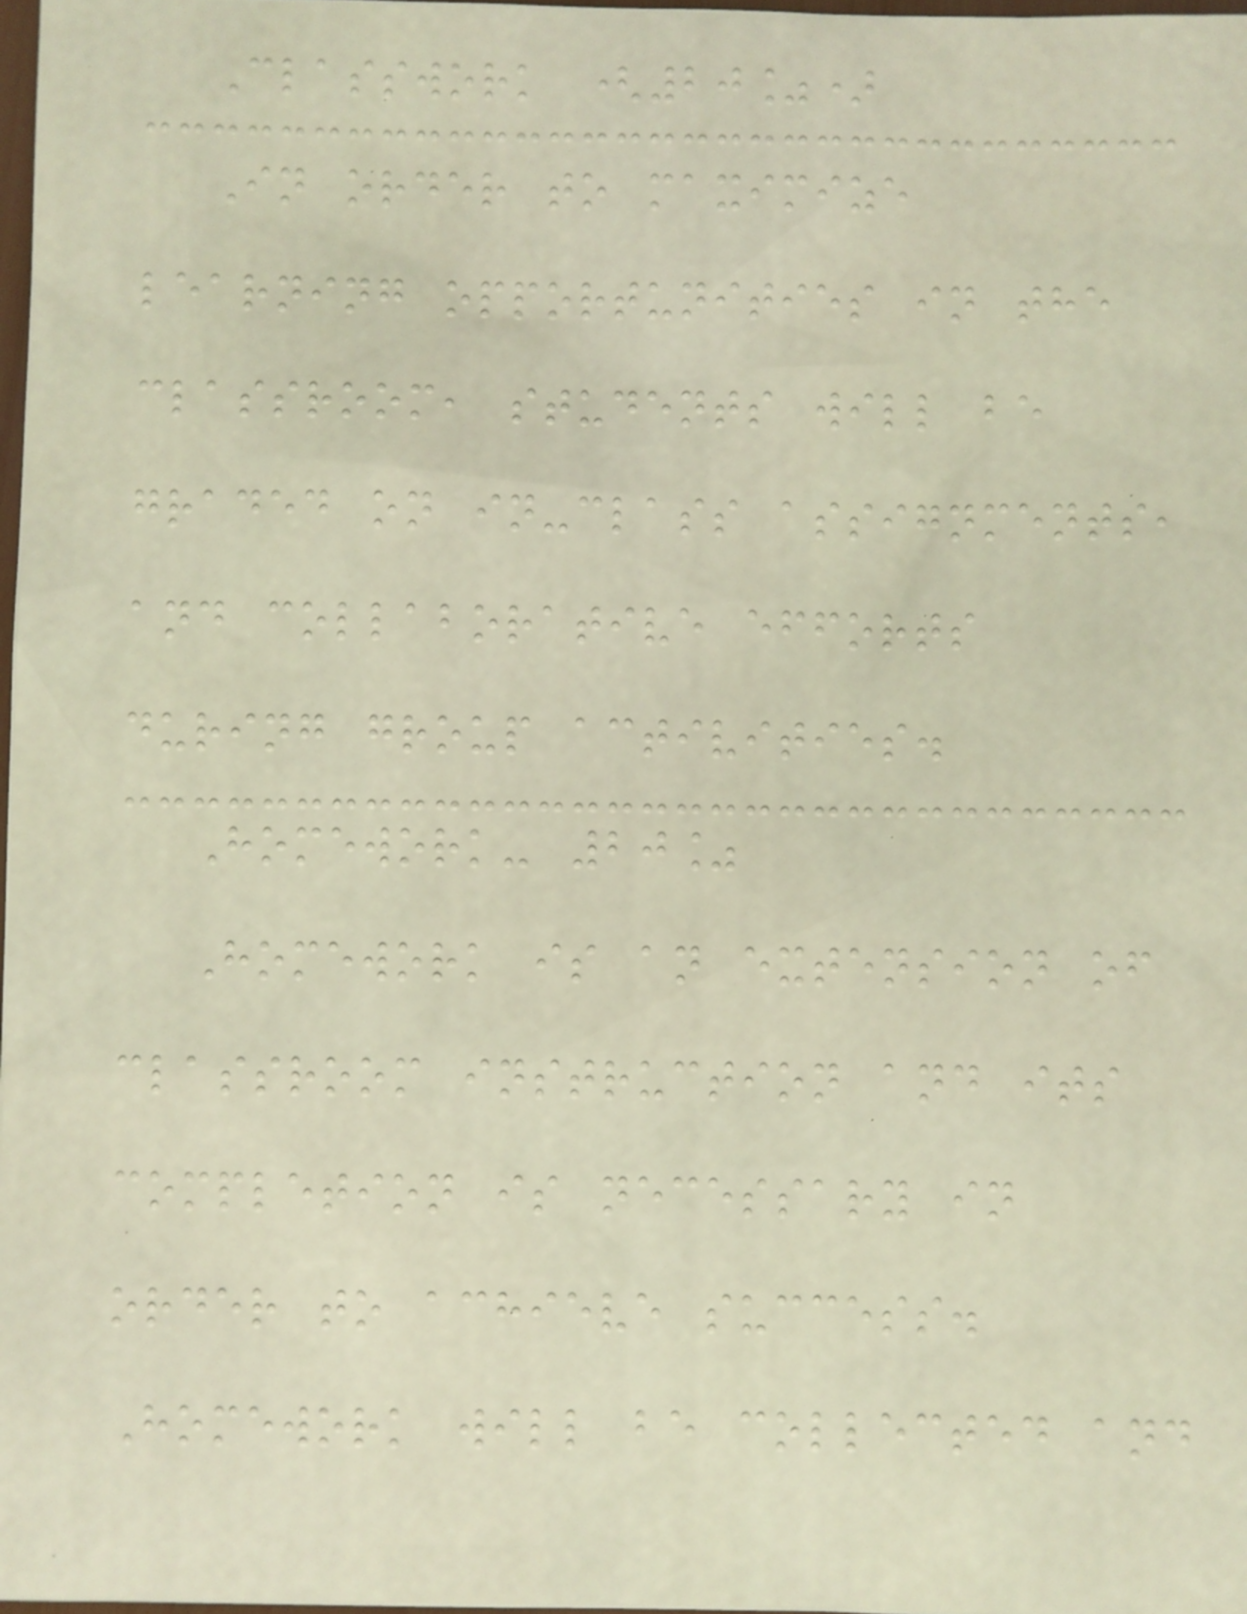Classwork (20%)
In order to maximize
learning opportunities in the
classroom, students will be
graded on in-class assignments,
and collaborative efforts
during group activities.
Homework- 20%
Homework is an extension of
classroom instruction and its
completion is necessary in
order to achieve success.
Homework will be collected and
